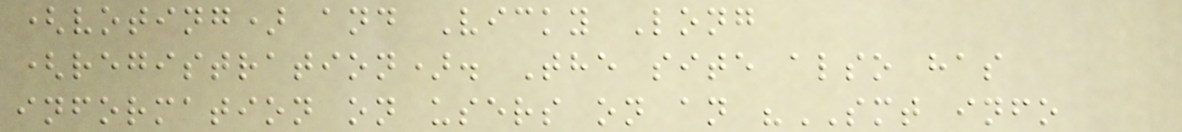(voting) and Vicky Long
(registration). The site also has
information on users on an "SMT info
